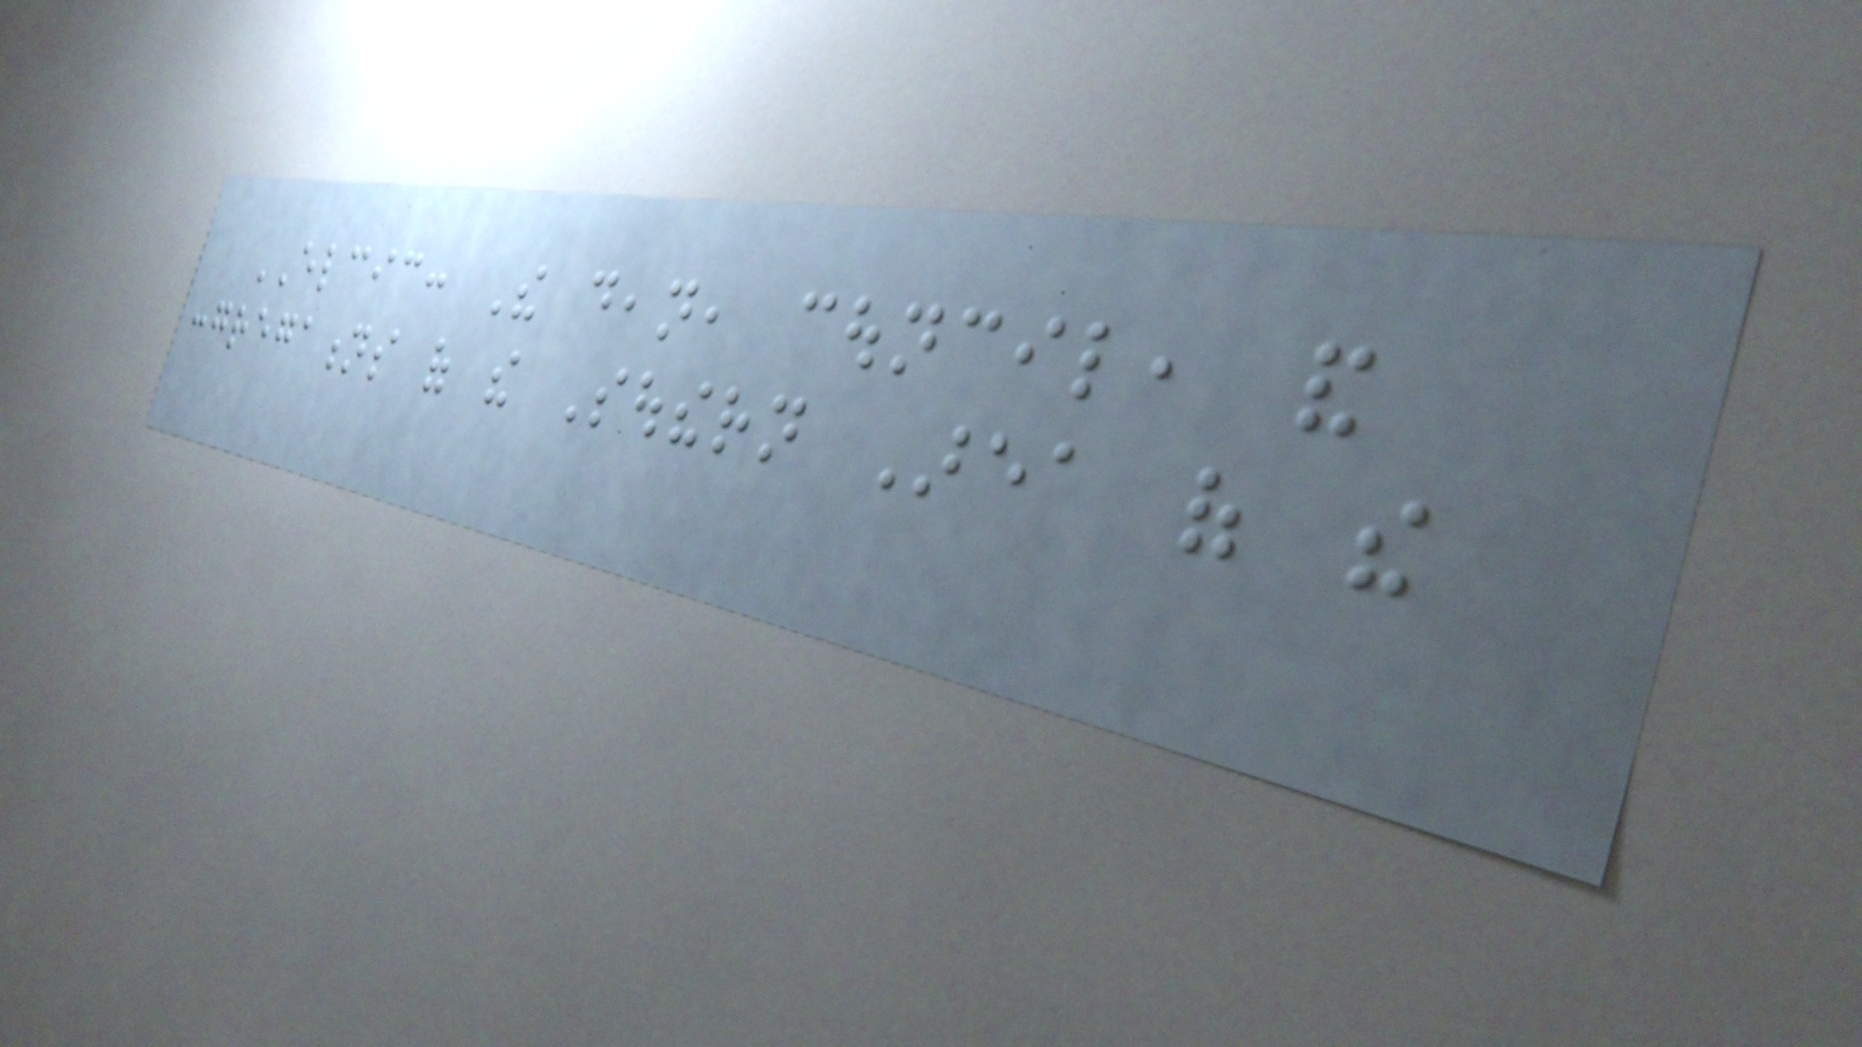ELCIC: The dean, council, and
congregations of the Southern Area of the
